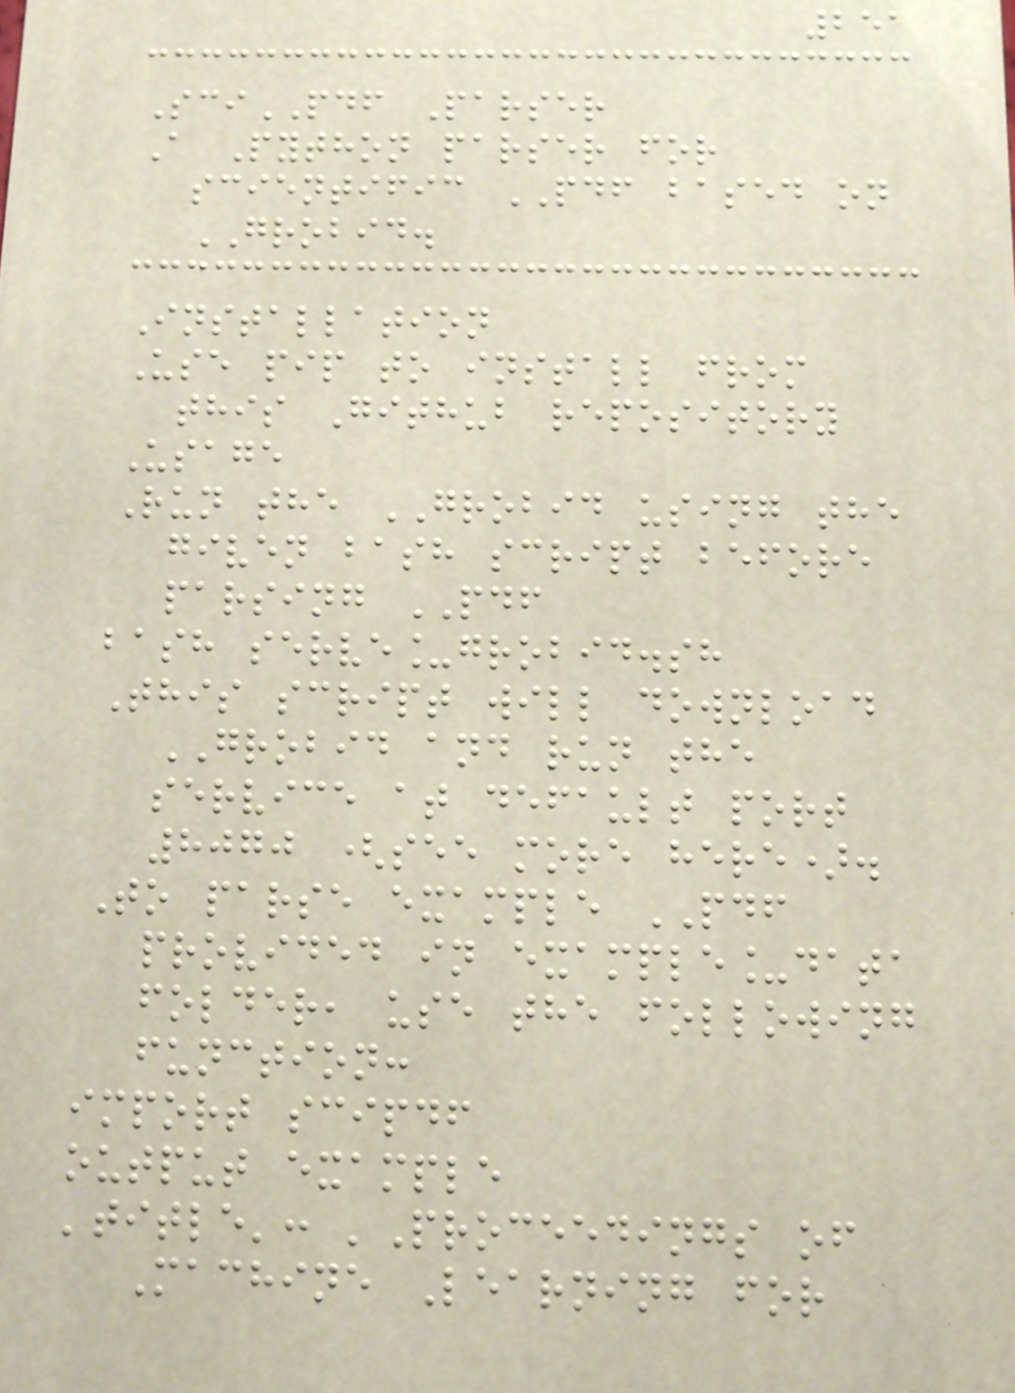251
SciPDF Parser
A Python parser for
scientific PDF based on
GROBID.
Installation
Use pip to install from
this Github repository
Usage
Run the GROBID using the
given bash script before
parsing PDF
bash serve_grobid.sh
This script will download
GROBID and run the
service at default port
8070 (see more here).
To parse example PDF
provided in example_data
folder, use the following
function:
import scipdf
output example
'title': 'Proceedings of
Machine Learning for
